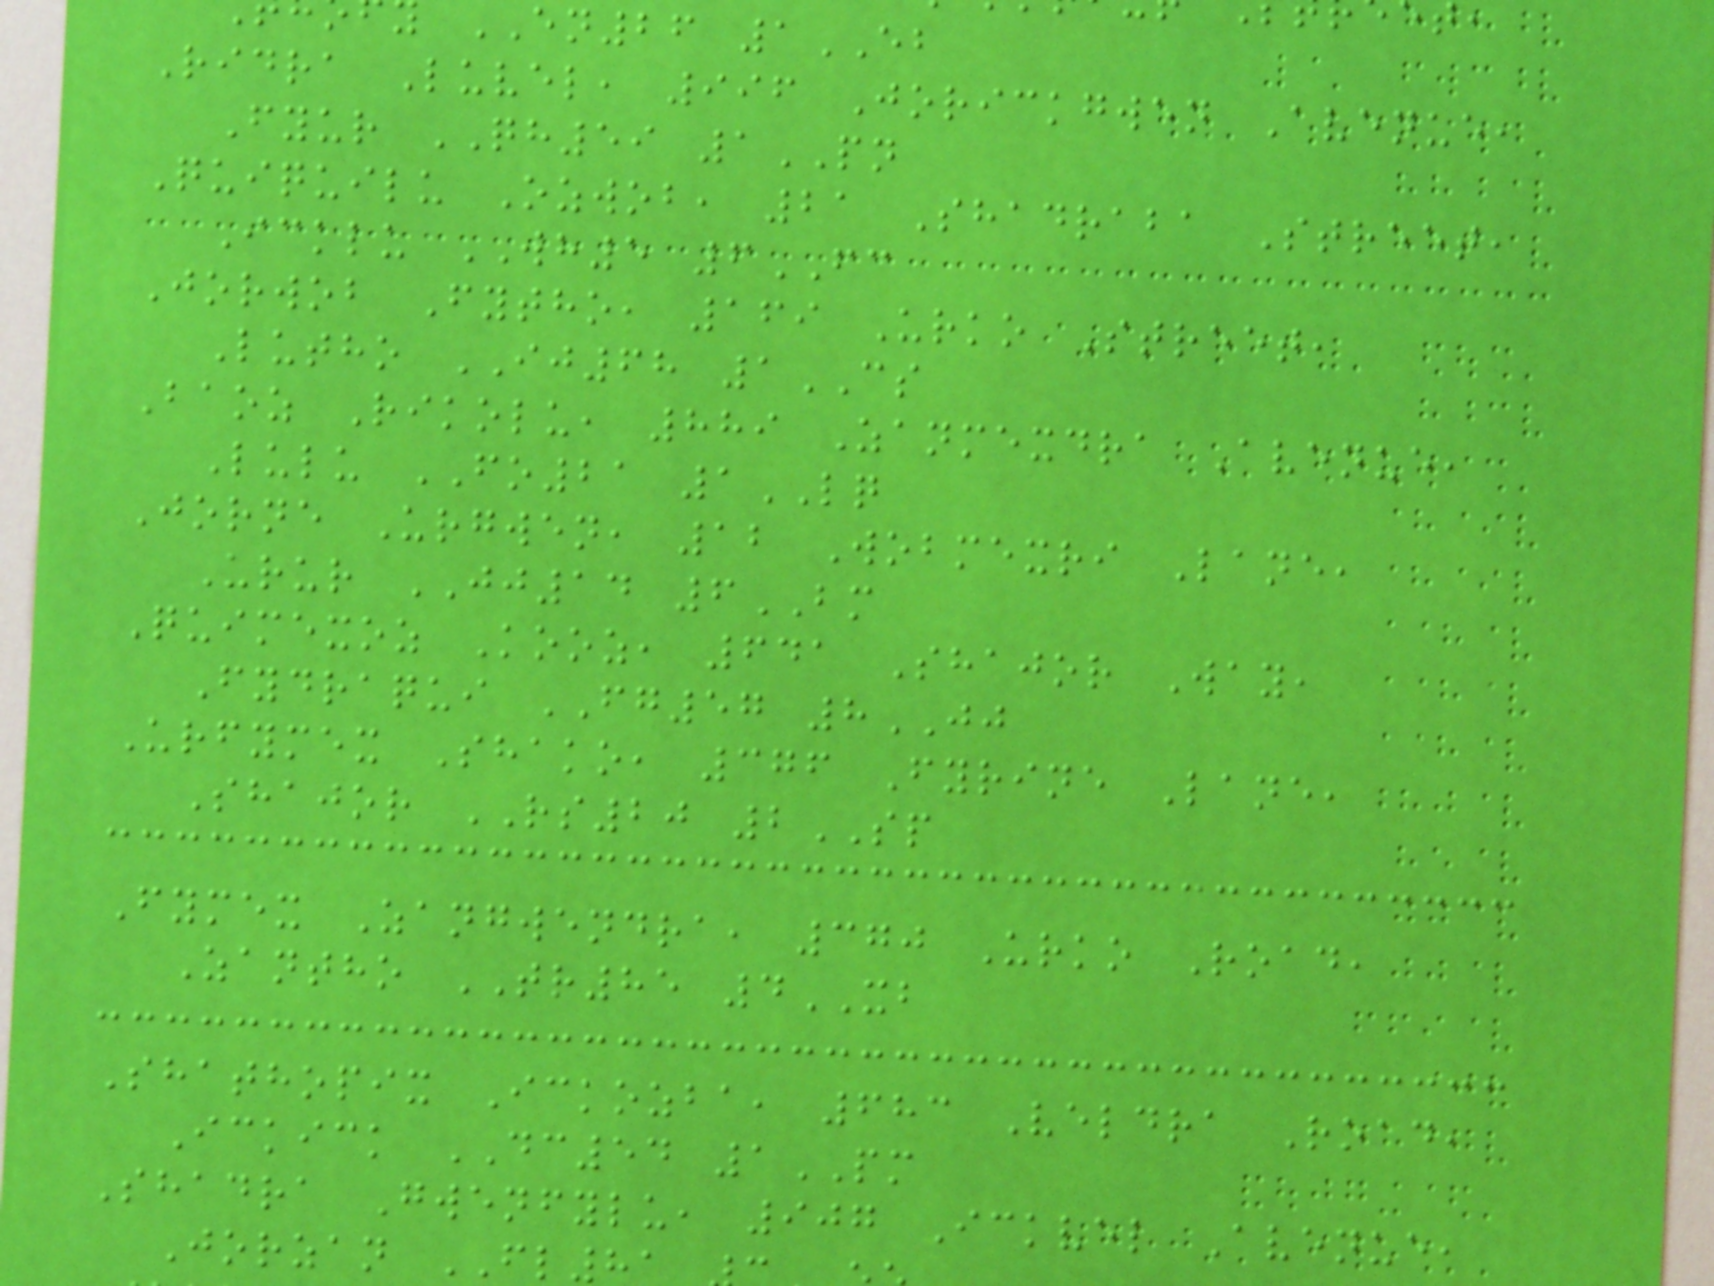EN26 1EB
Ridra Luvel, 996 Jorickgwen Avenue,
Fyur QH59 1PN
Quiquilu Ozwob, 21 Shadraba Street,
Icklu WH5 6FC
Jorwob Fytho, 169 Urko Street,
Lutho IJ68 1CS
Baoz Rikolu, 889 Zanmexdra Avenue,
Lulu FO21 1LQ
Jorne Urgwen, 12 Wobmexri Lane,
Urur JJ14 6BM
Quimexoz Kooz, 641 Shajor Way,
Fydraqui FG57 8JJ
Urfymex Shako, 376 Fyrine Lane,
Shajor RS20 2SP
Fymex Zangwendra, 370 Urko Road,
Zantho TR85 4XB
Shathopix Ickozba, 683 Veldra Road,
Ickick DC54 1PM
Shadra Gwenfylu, 907 Ickvel Avenue,
Jorzan FL8
